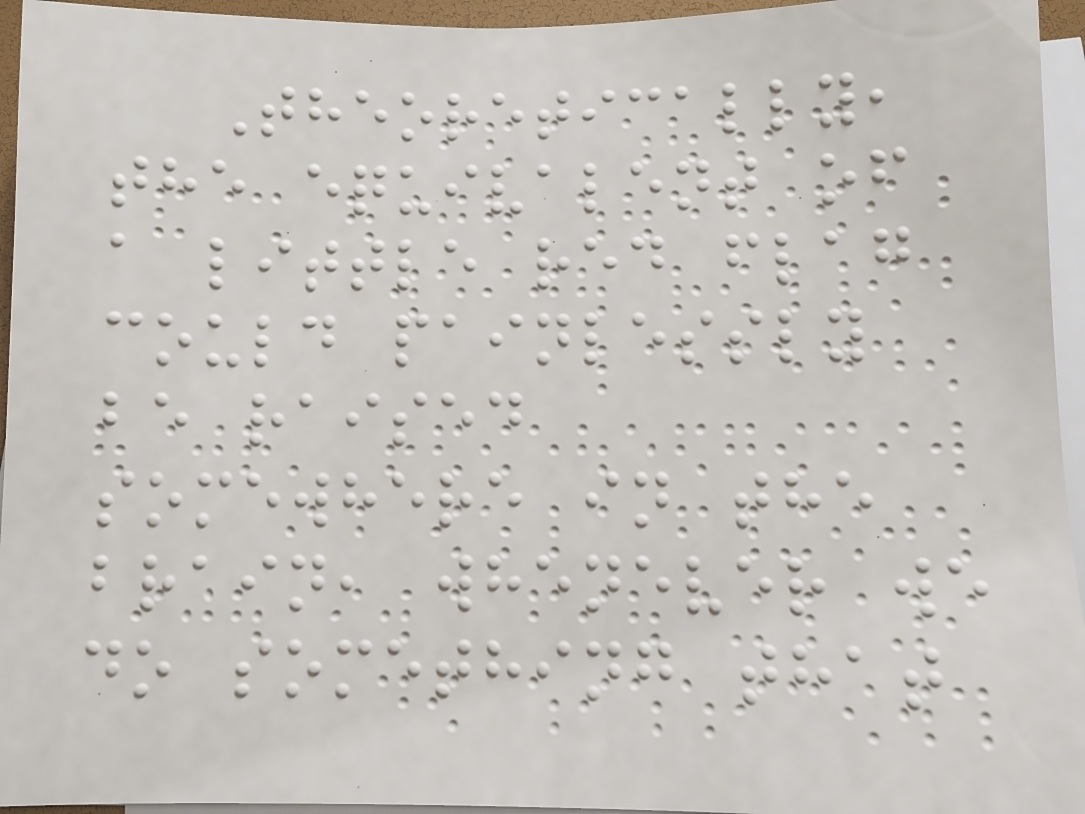Theoretically,
the equivalent of
a little red flag
could painlessly
be raised
somewhere in the
brain, whenever we
do something that
